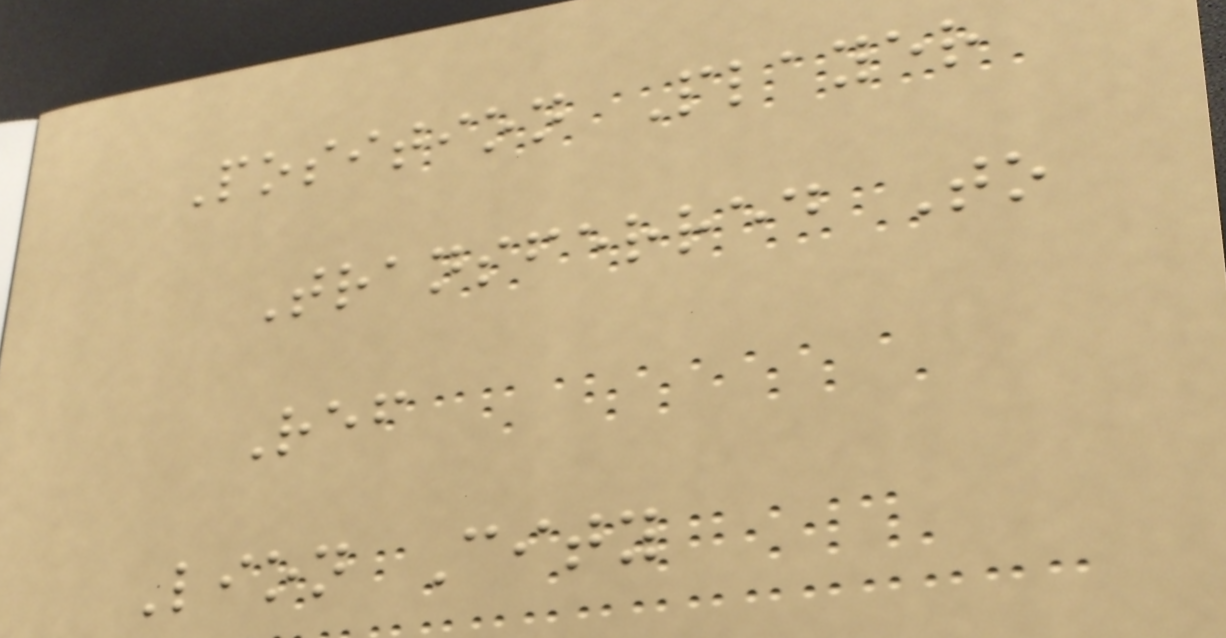Position Player
Transferred To
Ref
Lion City
